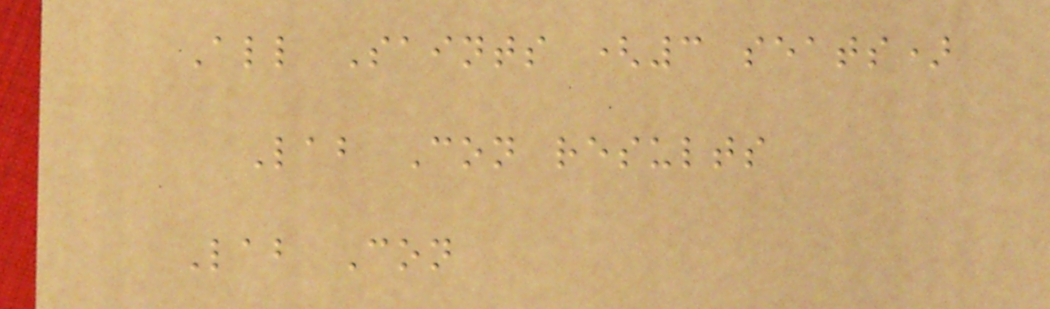All Saints (3 seats)
Lab Con results
Lab Con
